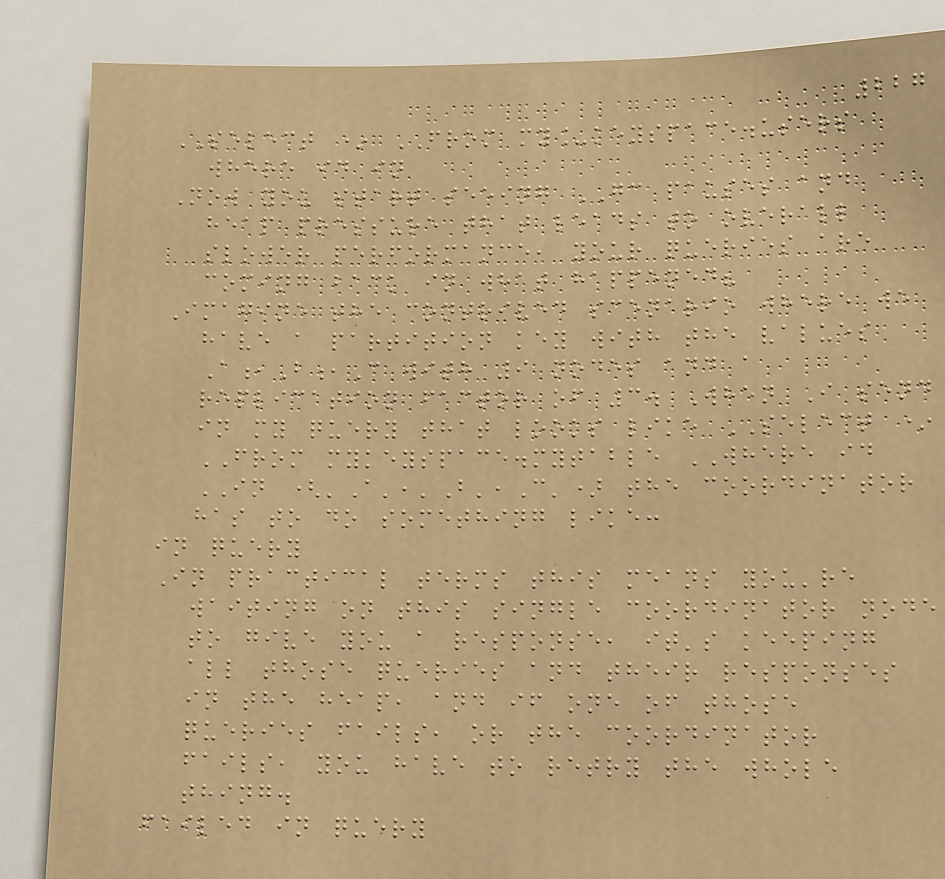227
SELECT * FROM my_keyspace.users
where id in
Now you start seeing GC pauses and
heap pressure that leads to overall
slower performance, your queries are
coming back in what happened?
Imagine the contrived scenario where we
have a partition key with the values
A,B,C with 9 nodes and a
replication factor of 3. When I send
in my query that looks like SELECT *
FROM mykeyspace.mytable WHERE id
IN ('A','B',C') the coordinator
has to do something like:
in query
In practical terms this means you're
waiting on this single coordinator node
to give you a response, it's keeping
all those queries and their responses
in the heap, and if one of those
queries fails, or the coordinator
fails, you have to retry the whole
thing.
failed in query
